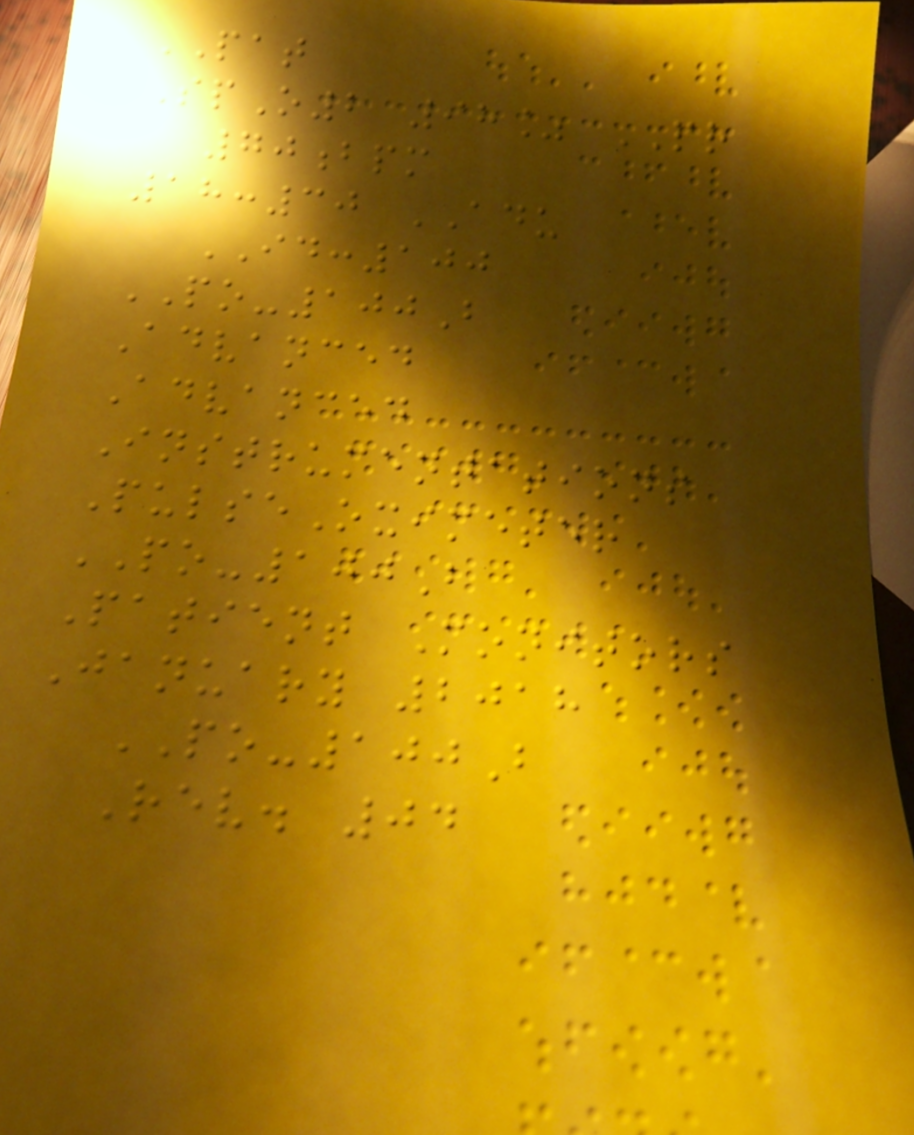PAT
SpO2 98% PR
70bpm
18:30 ADU
ID:100
PO-100B
Advanced
Advanced
Instrumentations
PulseOximeter
PO-100B
Patient Monitors
January 2018
PO-100B
Rev. 04
